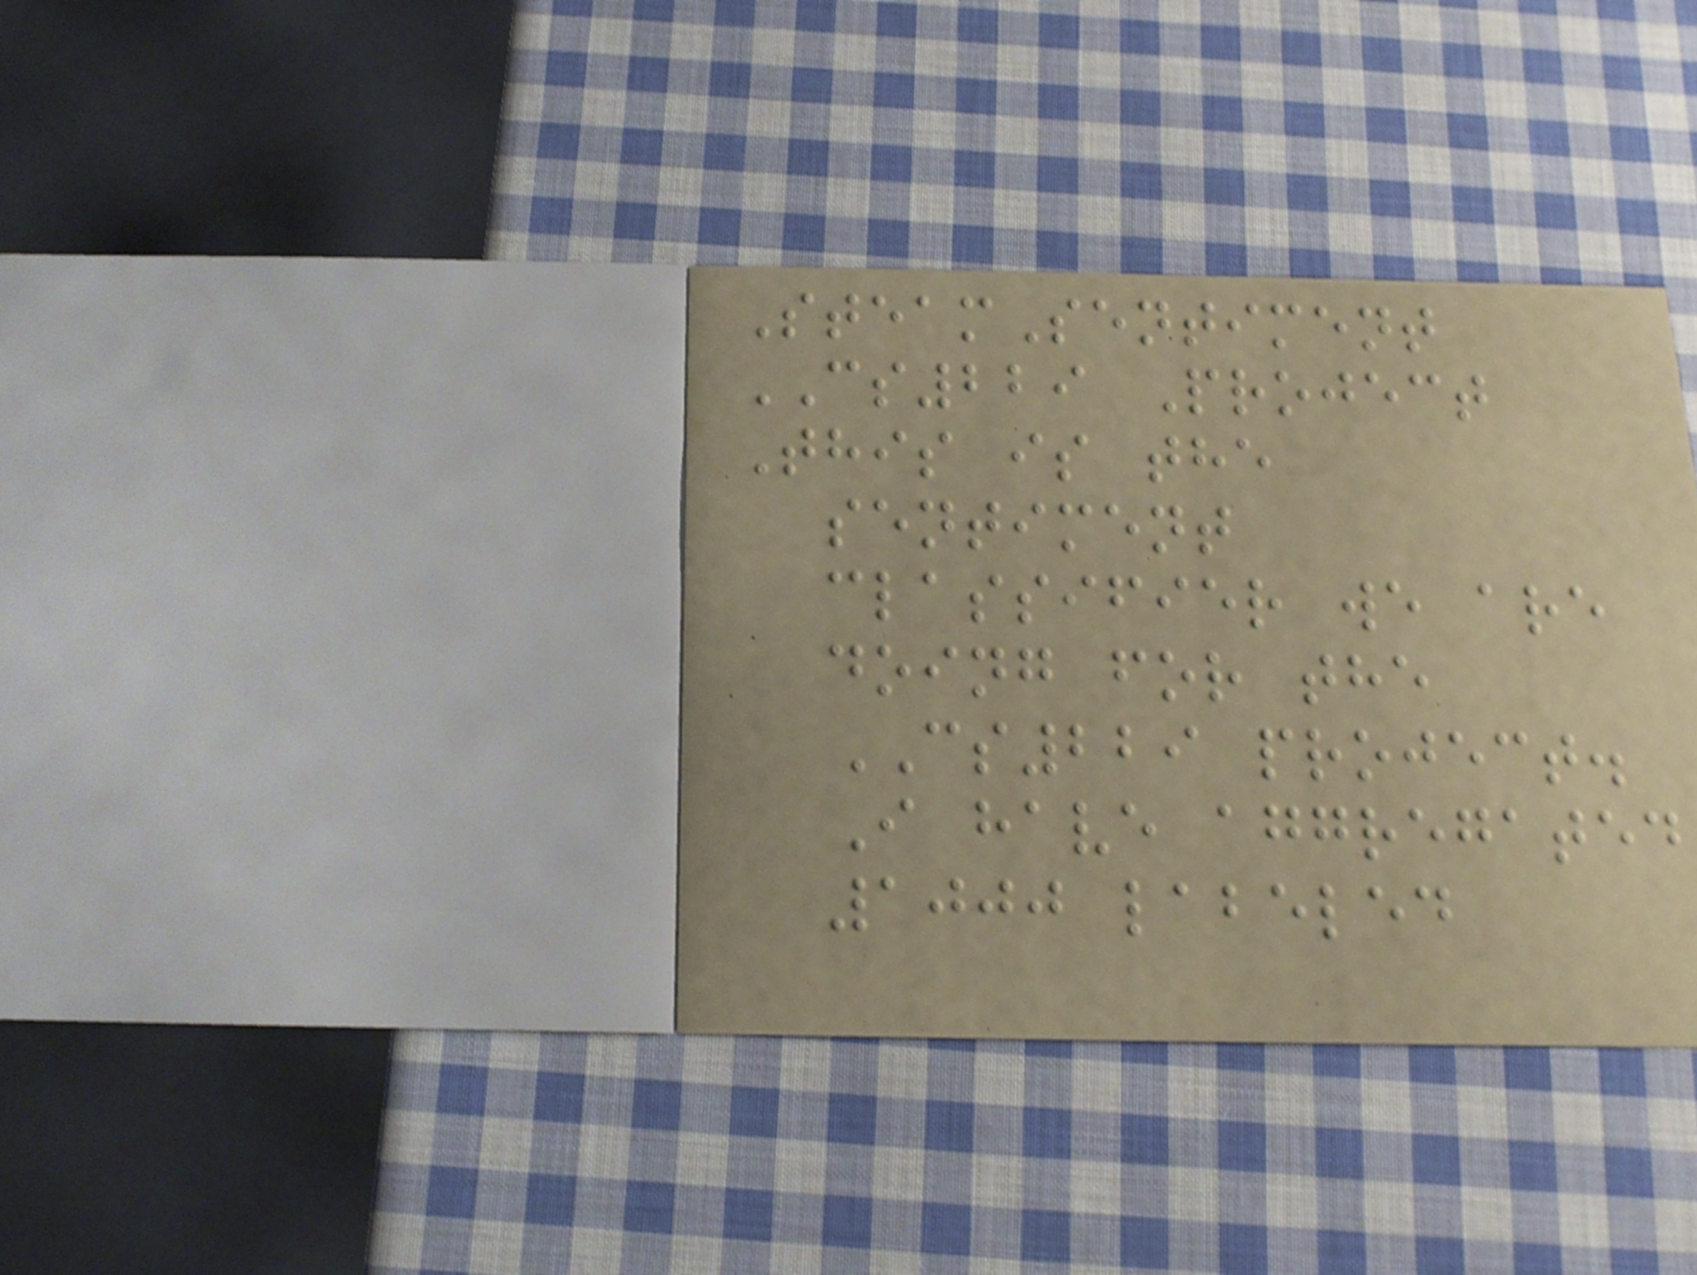SteamSentiment
CS229 Project
This is the
sentiment
classifier we are
doing for the
CS229 project.
I have aggregated
1000 labeled
